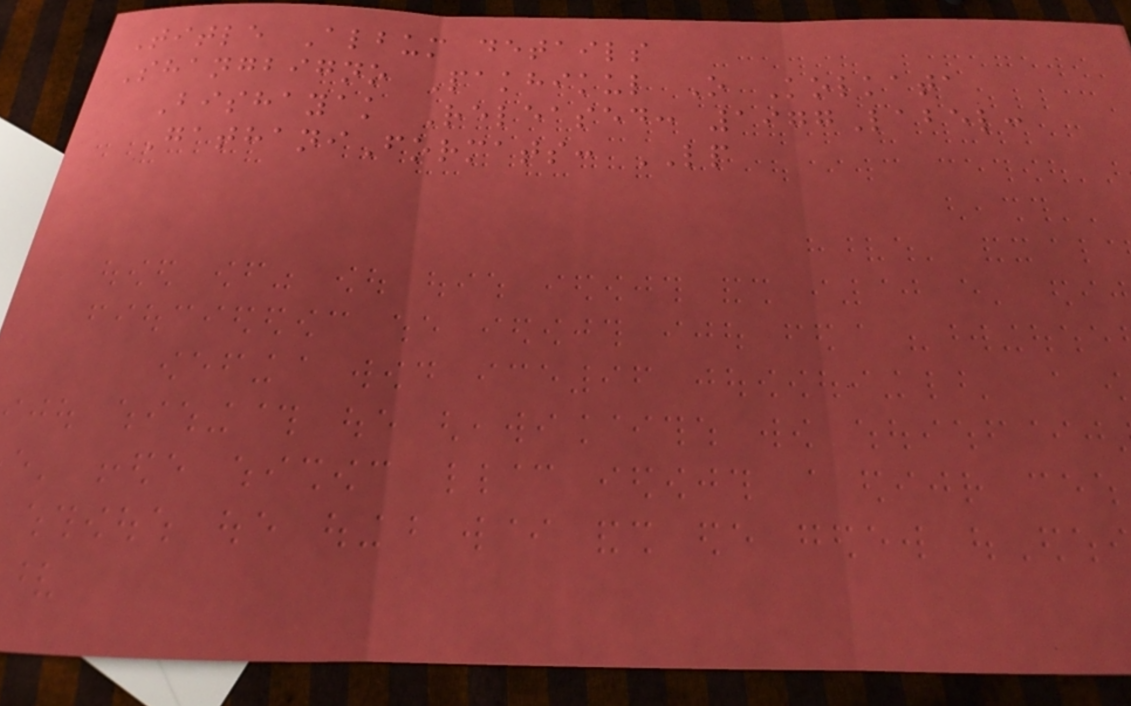Title Album details
Shangbigno Pakhikul O Kolkata
Bishayak Released: 1977Label:
GathaniFormats: LP
